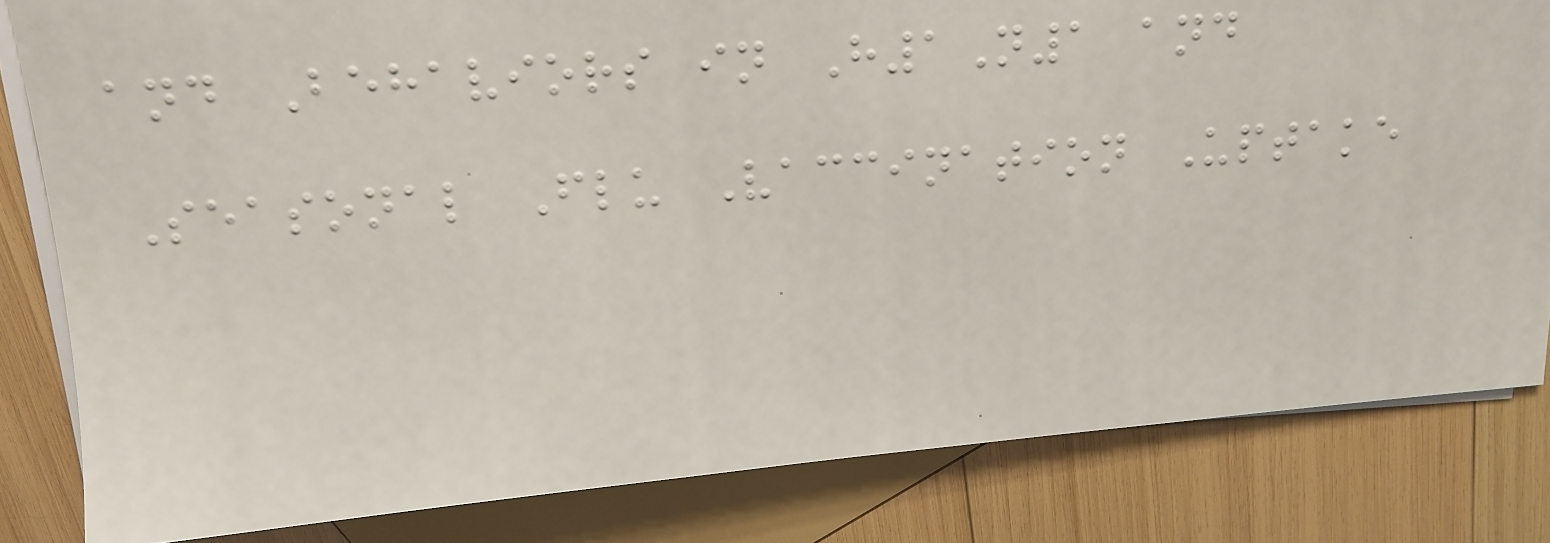and Behaviors in H1N1 and
Seasonal Flu Vaccination Uptake
